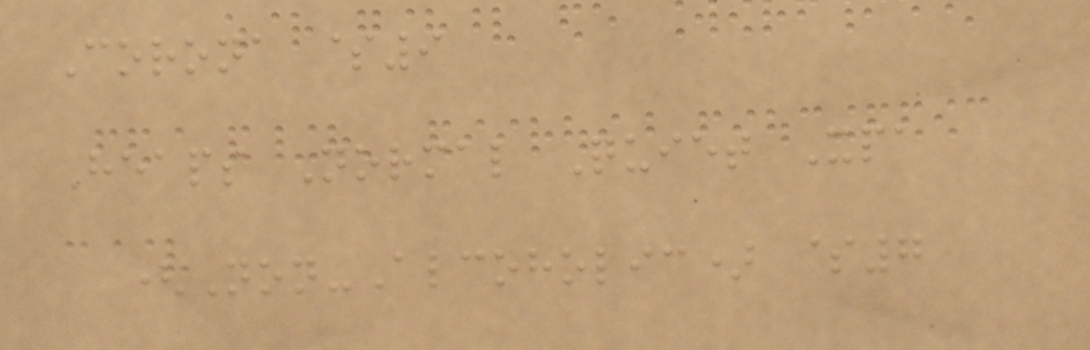Corona $9
Heaps Normal Quiet Xpa
(Non-Alcoholic) $7
